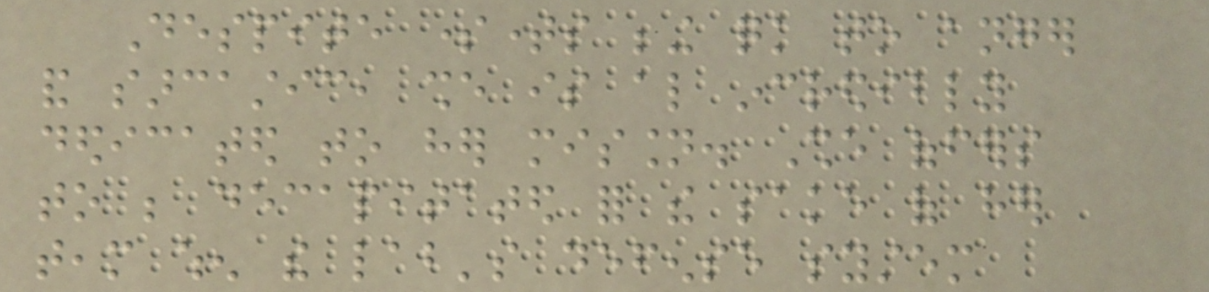Despite sometimes being quick to anger
and sarcastic, she is also incredibly
dedicated to her mission. She offers
to be decapitated for the sake of her
team when the lab's defense system
